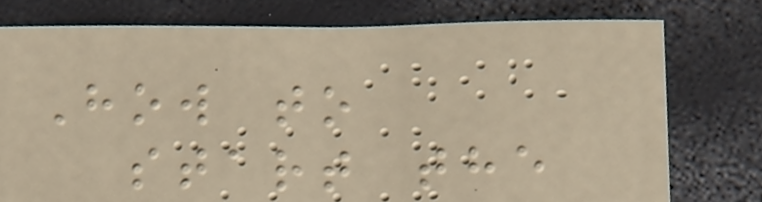How to
start the
